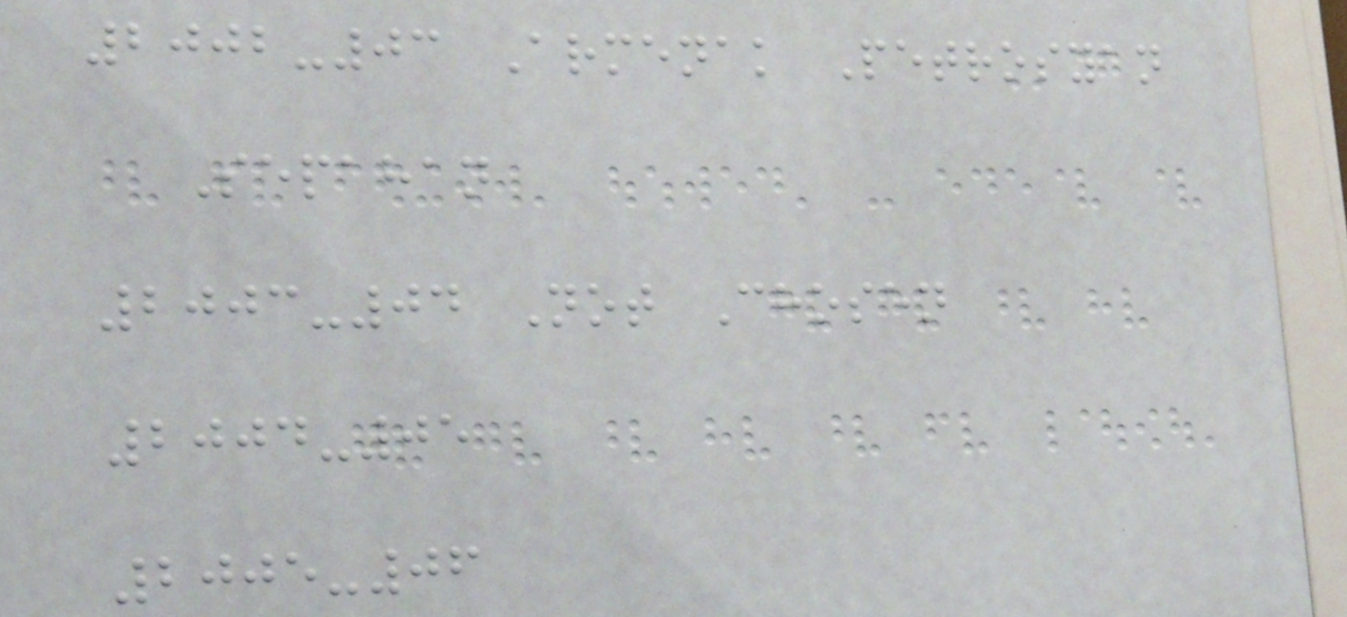2002-03 Armenak Petrosyan
Sepahan
2003-04 Not Chosen
2004-05
2005-06
